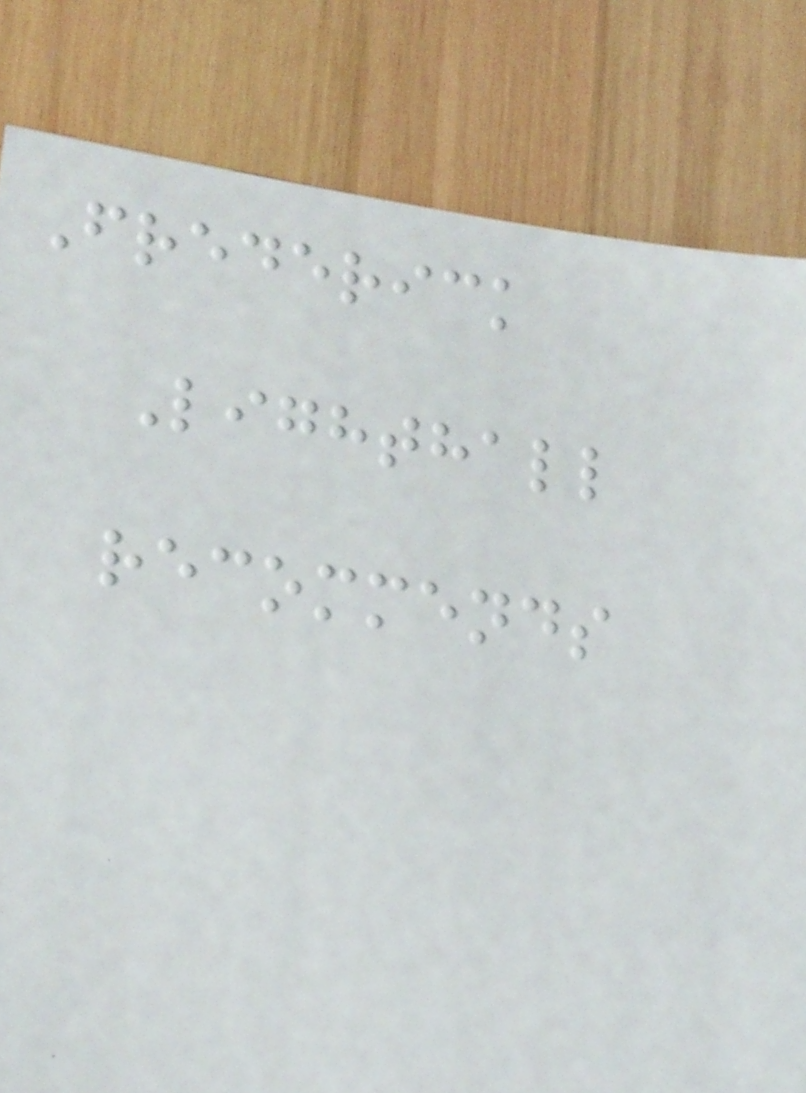Frederick
Lighthall
recommends
